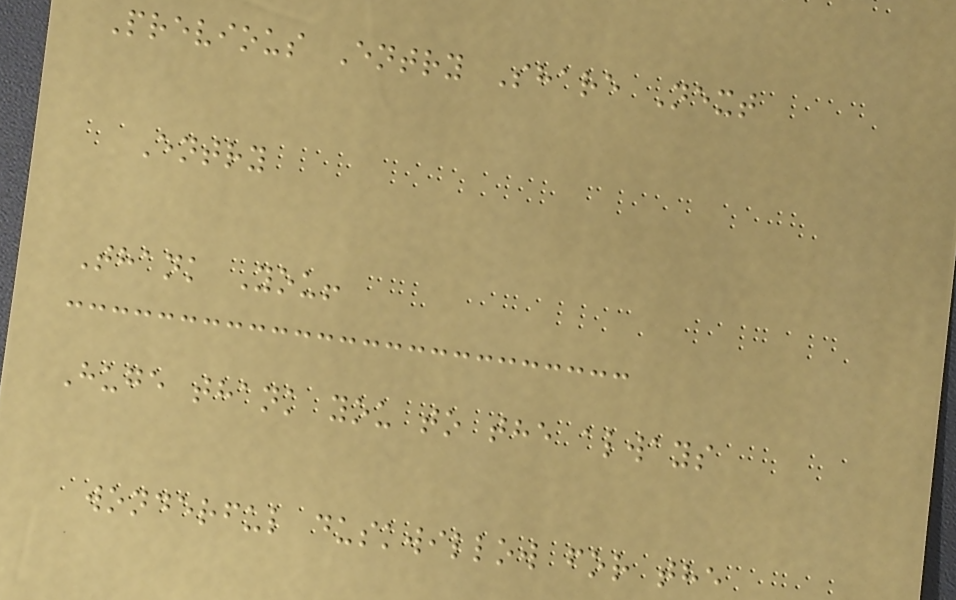Previous Entry Share Next
Entry
Thank You!
Huge thank you to the always
wonderful duskwillow for the
